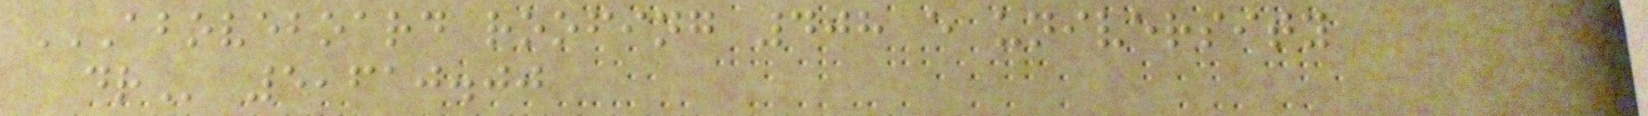ABOVEBOARD ROOFING 408 E UNIVERSITY
DR 5,610.00
